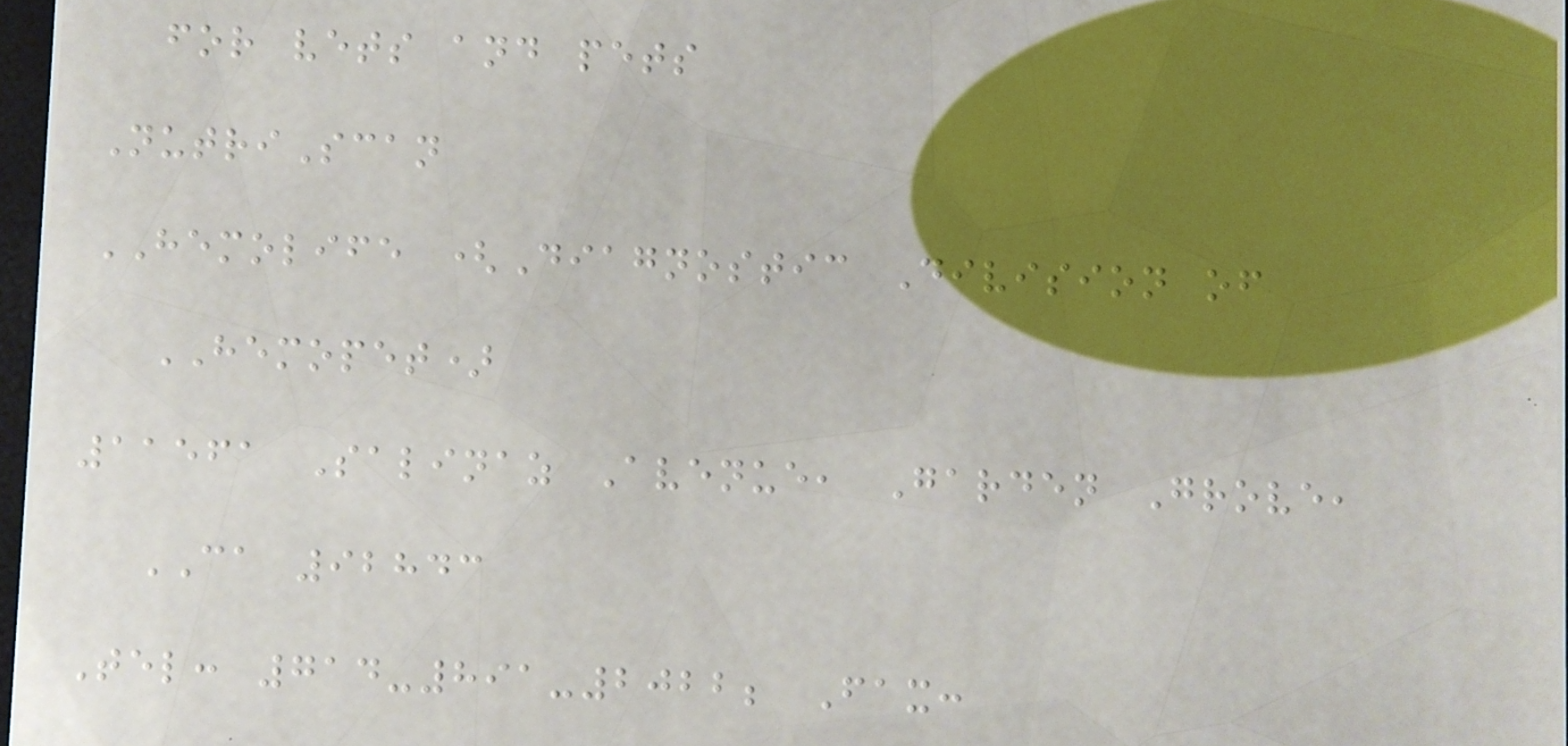for vets and pets
NutriScan
HEMOLIFE (Diagnostic Division of
HEMOPET)
11561 Salinaz Avenue, Garden Grove,
CA 92843
Tel: 714-891-2022; Fax:
